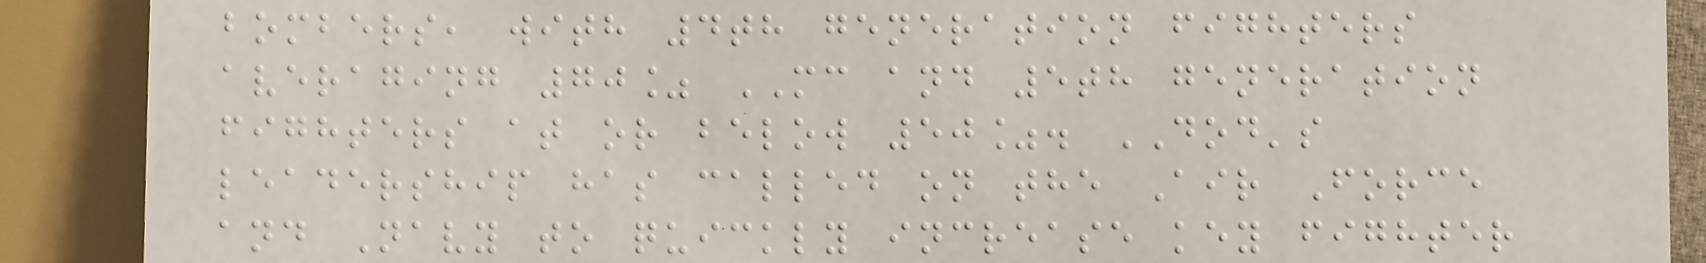bombers, with 4th generation fighters
averaging 70% MC and 5th generation
fighters at or below 50%. DOD's
leadership has called on the Air Force
and Navy to quickly increase key fighter
